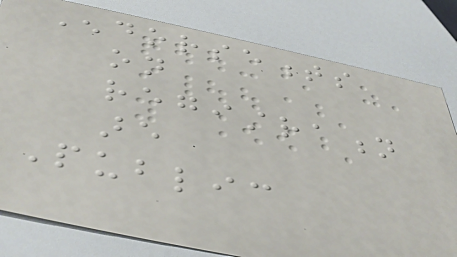Endorsements
on
registration
are
Public
